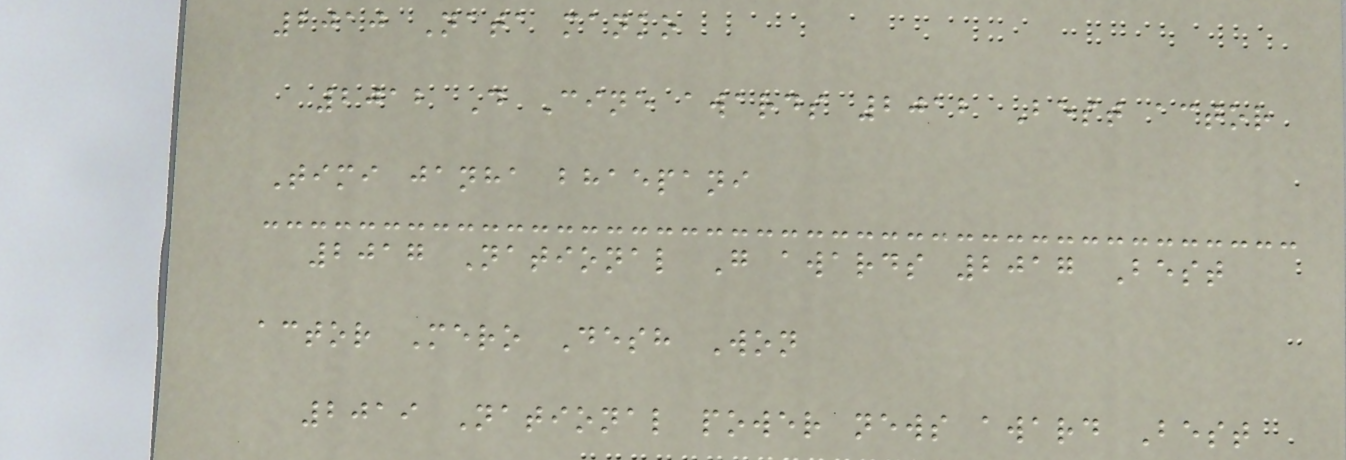2010 Nata manko
2012 D Cine awards 2012 Best actor
Timi janha bhaepani
2017 National G awards 2017 Best
actor Mero Desh Won
2019 National power news award Best
